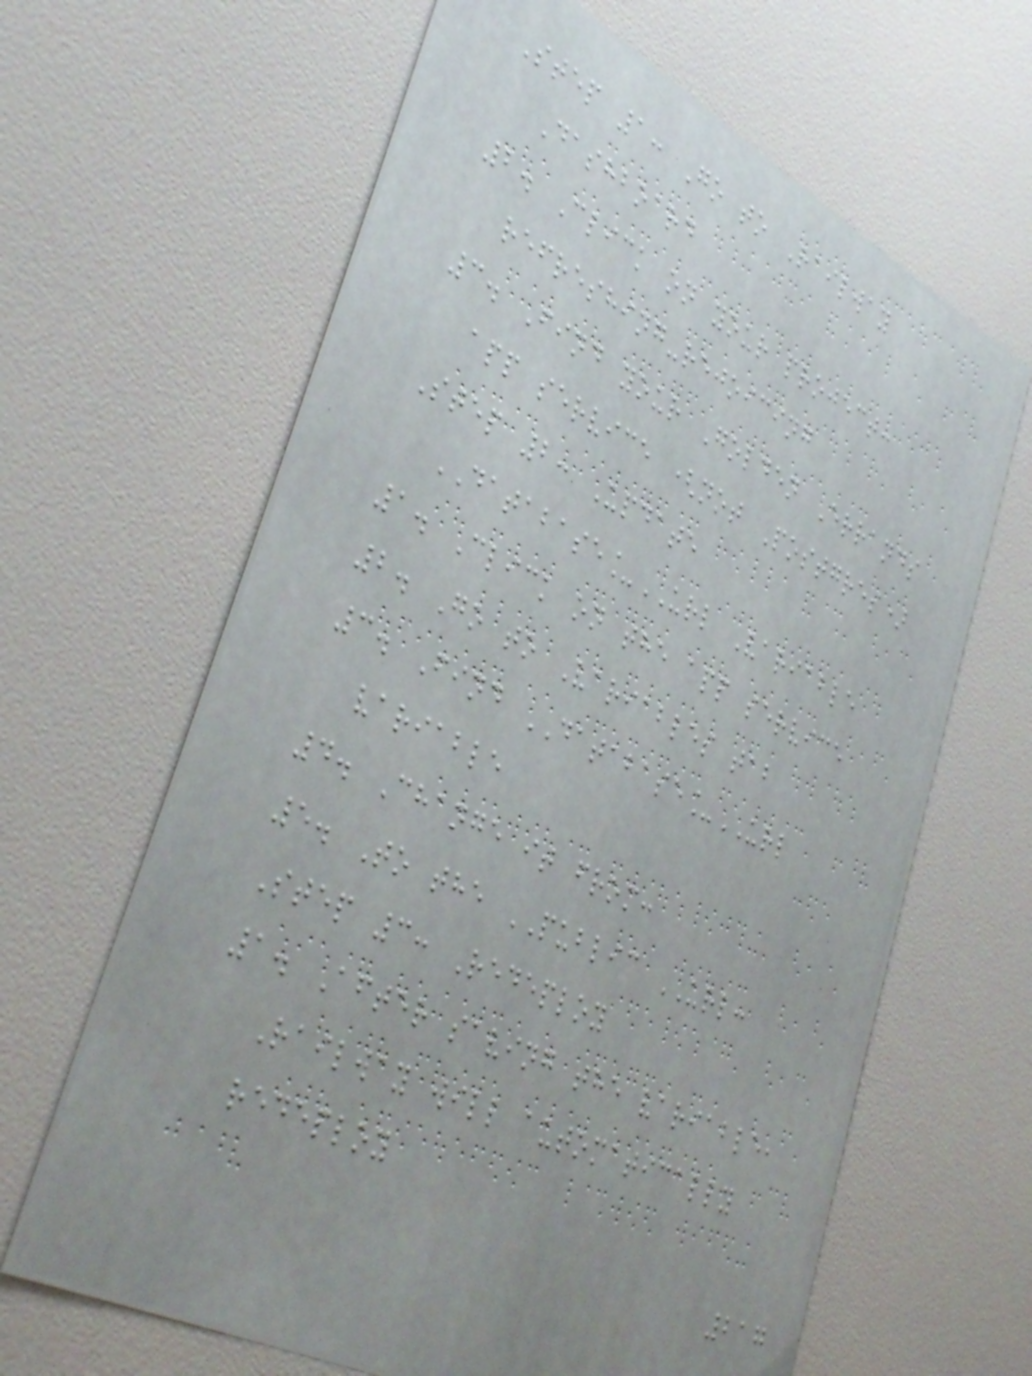Step 1: Go to Railway
Dashboard
2. Click on your project:
refreshing-rejoicing
3. Find your Golden Errands
app service (not Postgres)
Step 2: Update
DATABASE_URL Variable
1. Click on the app service
2. Go to Variables tab
3. Find DATABASE_URL
variable
4. Change it from:
5. To the PUBLIC URL:
Step 3: Redeploy
1. After saving the variable,
Railway will automatically
redeploy
217
